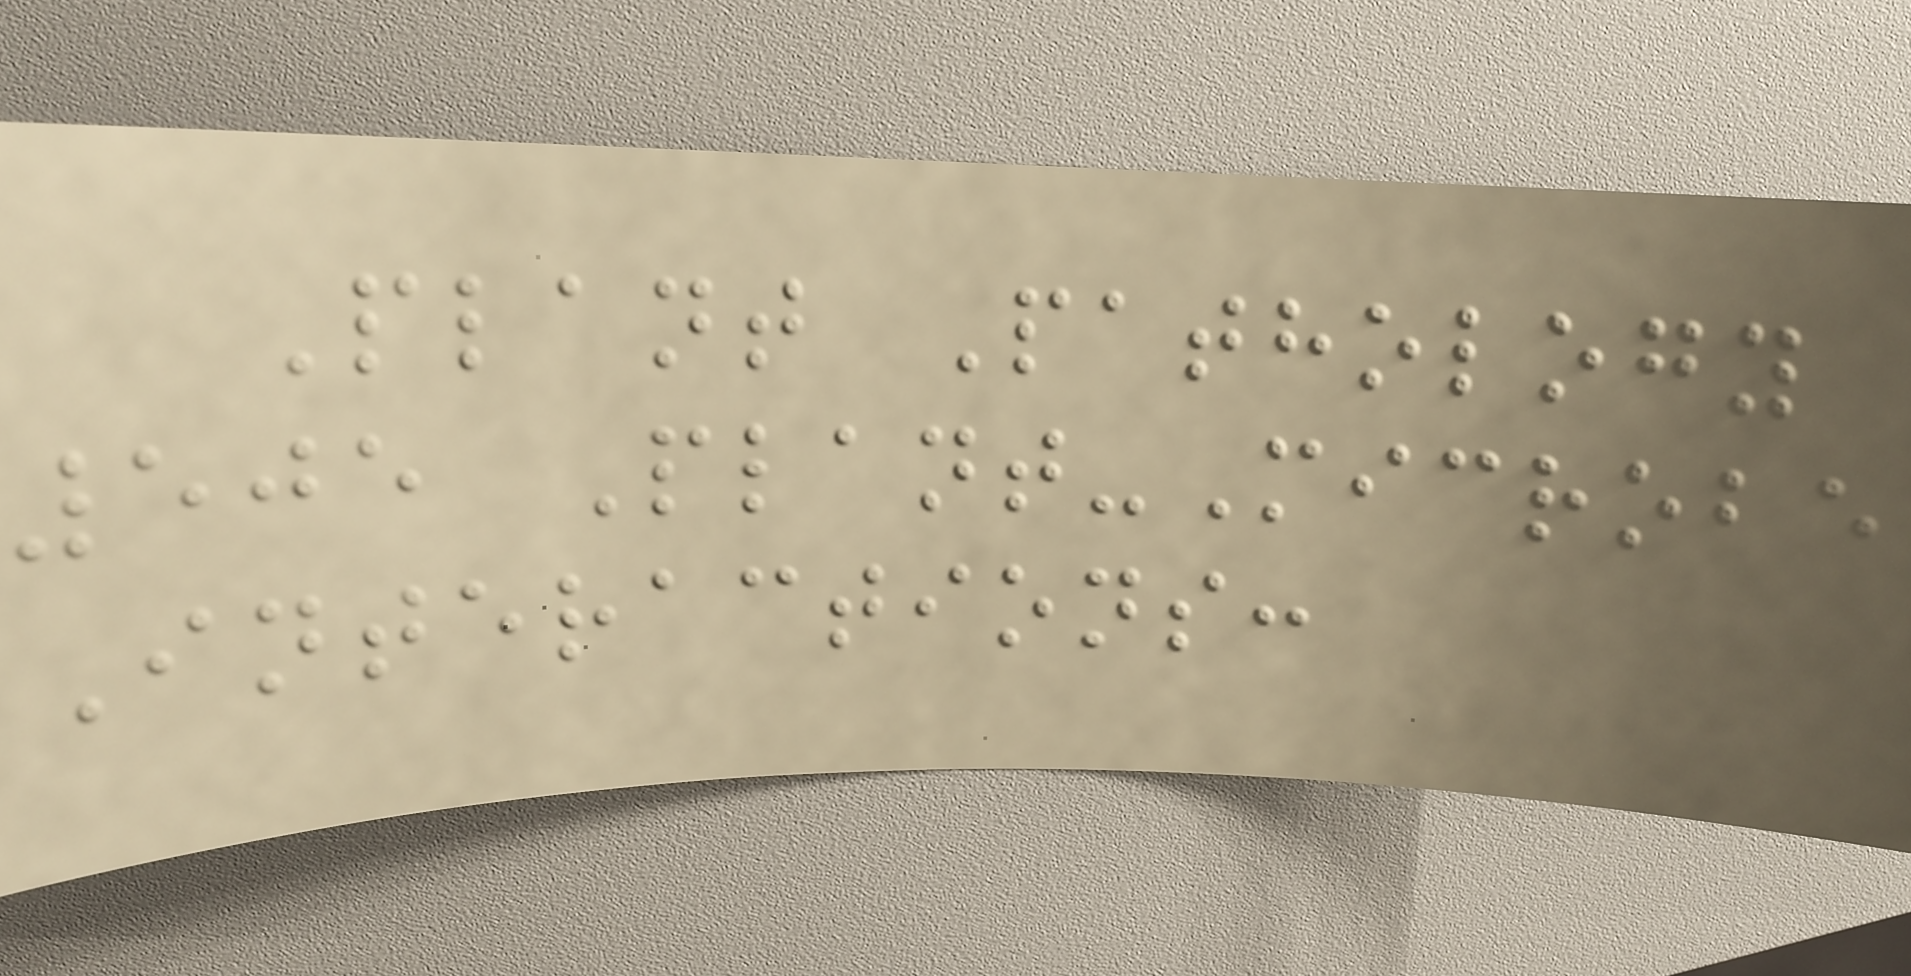Plant Pathology
505 Plant-Microbe
Interactions:
